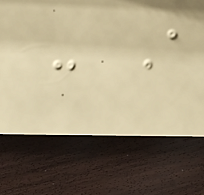- A
